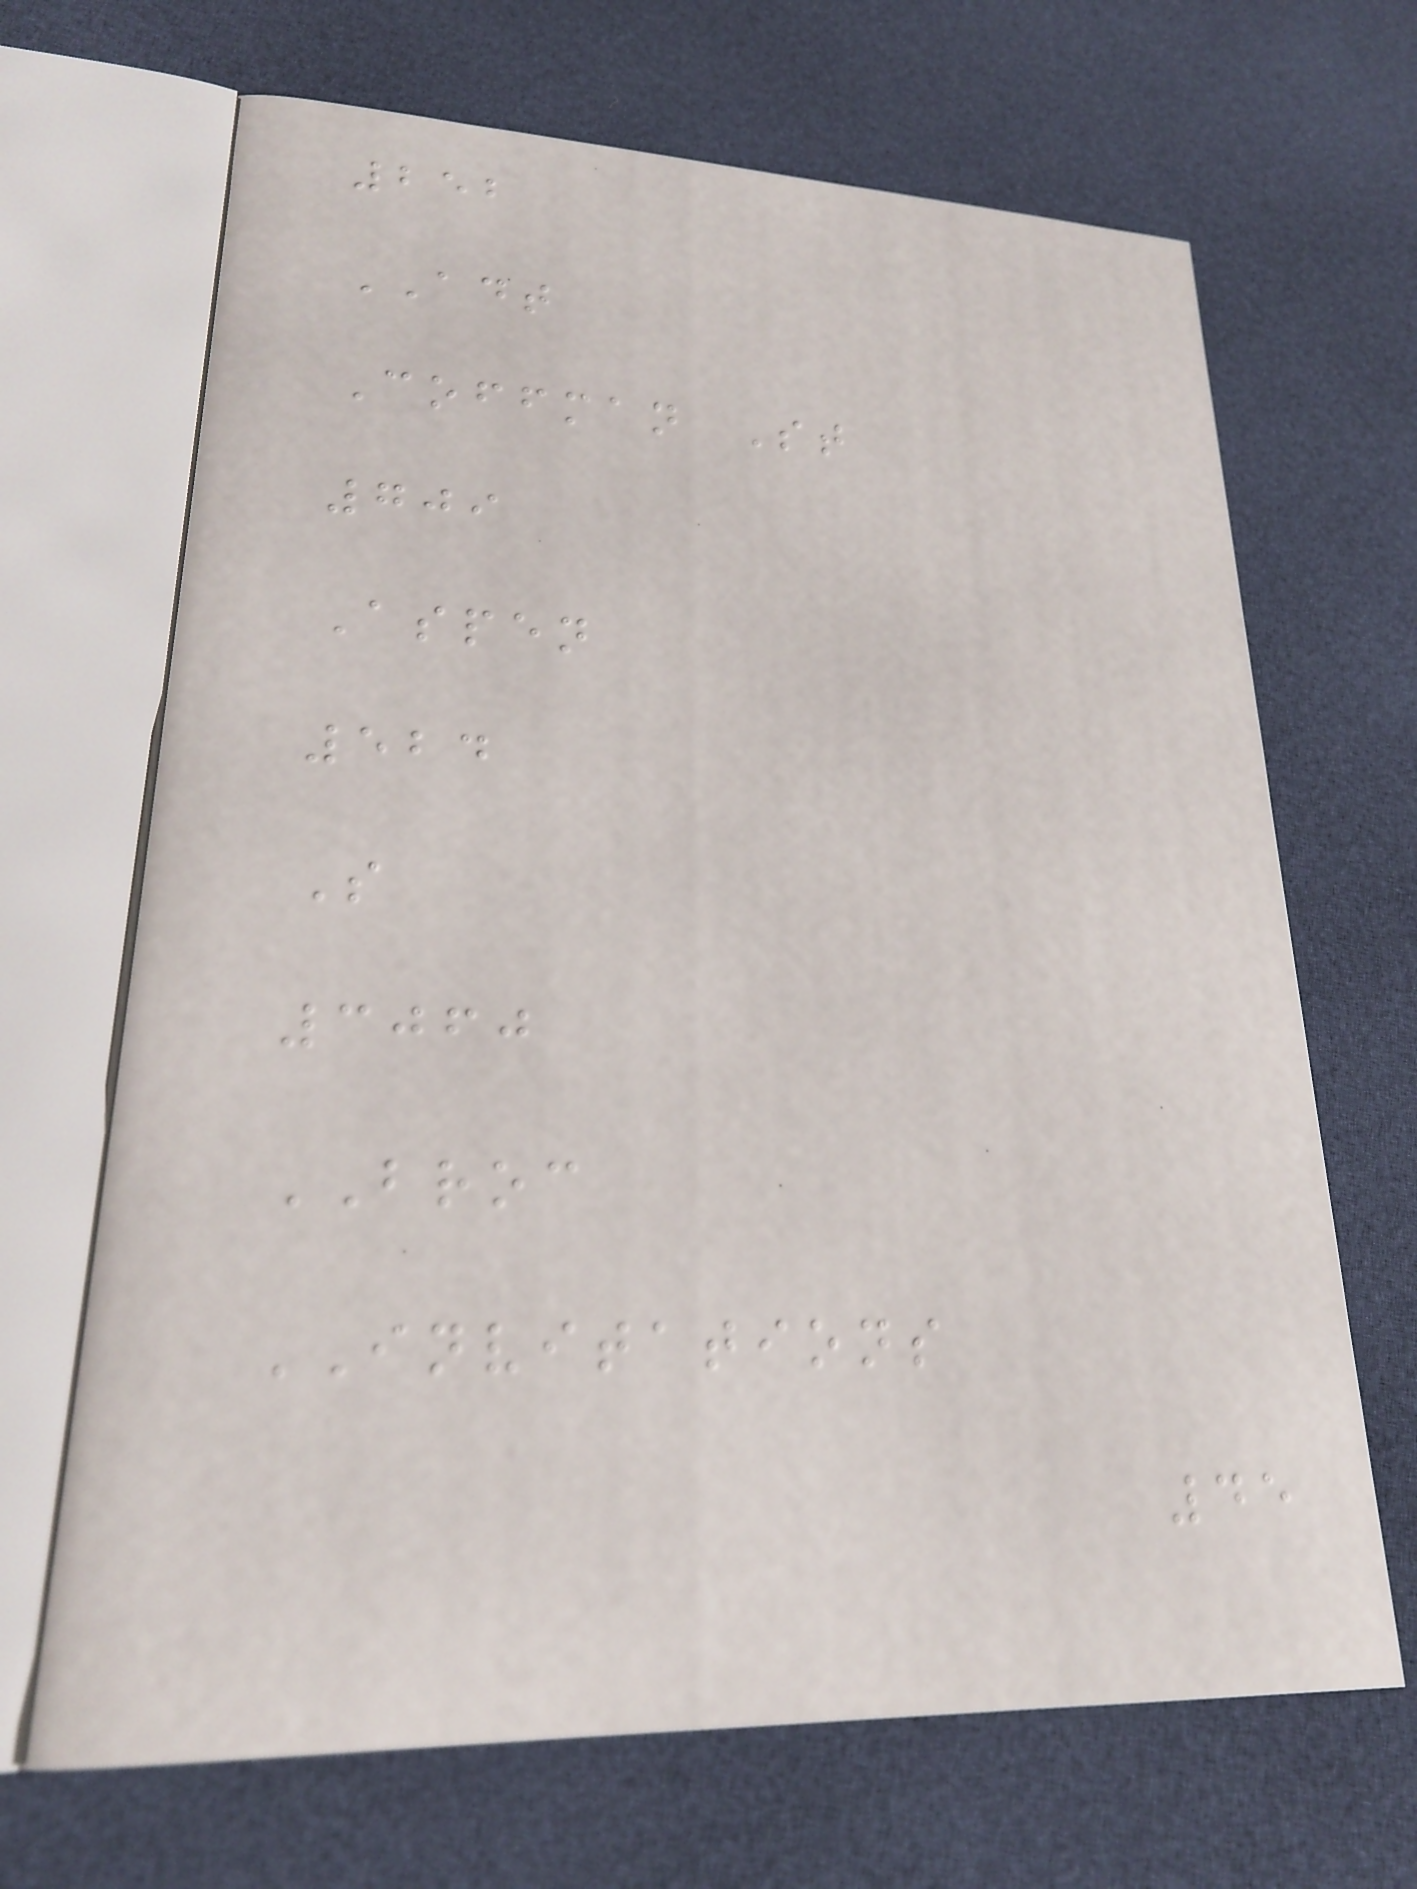252
ADT
Coffman St
709
Aspen
524
S
3060
BROC
INVITATIONS
45
